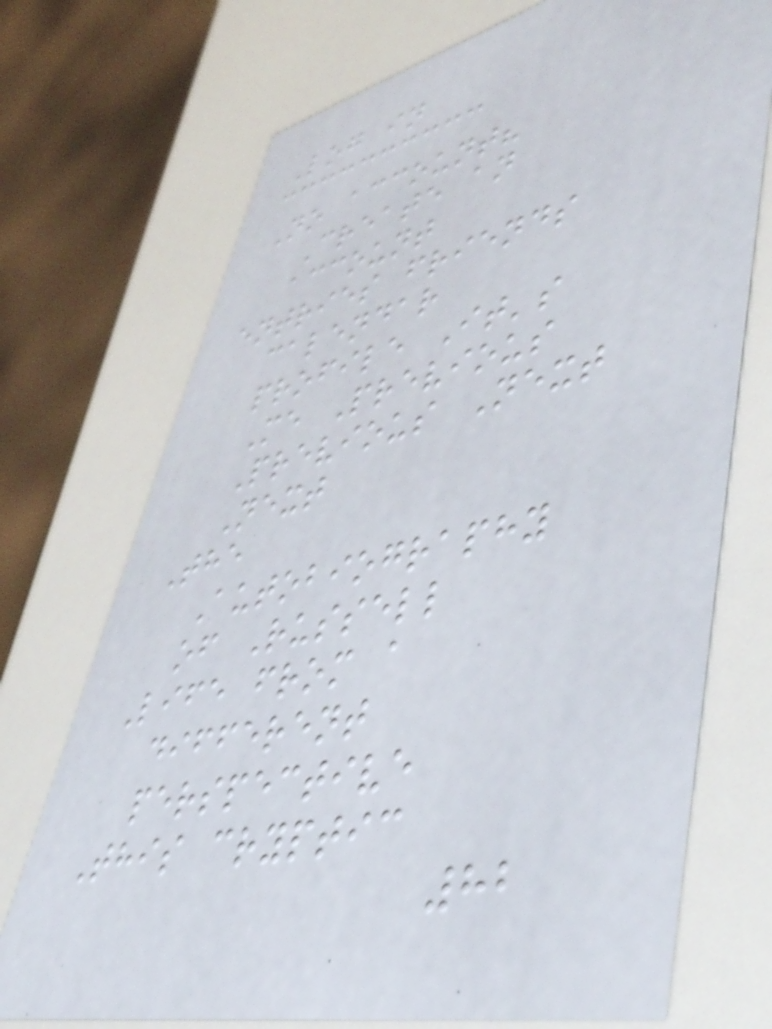Log in
No account?
Create an
account
entries friends
calendar
profile It's
Me Previous
Previous Next
Next
The
Autobiography
of Russell
Life from a
different
perspective
This cryptic
82
